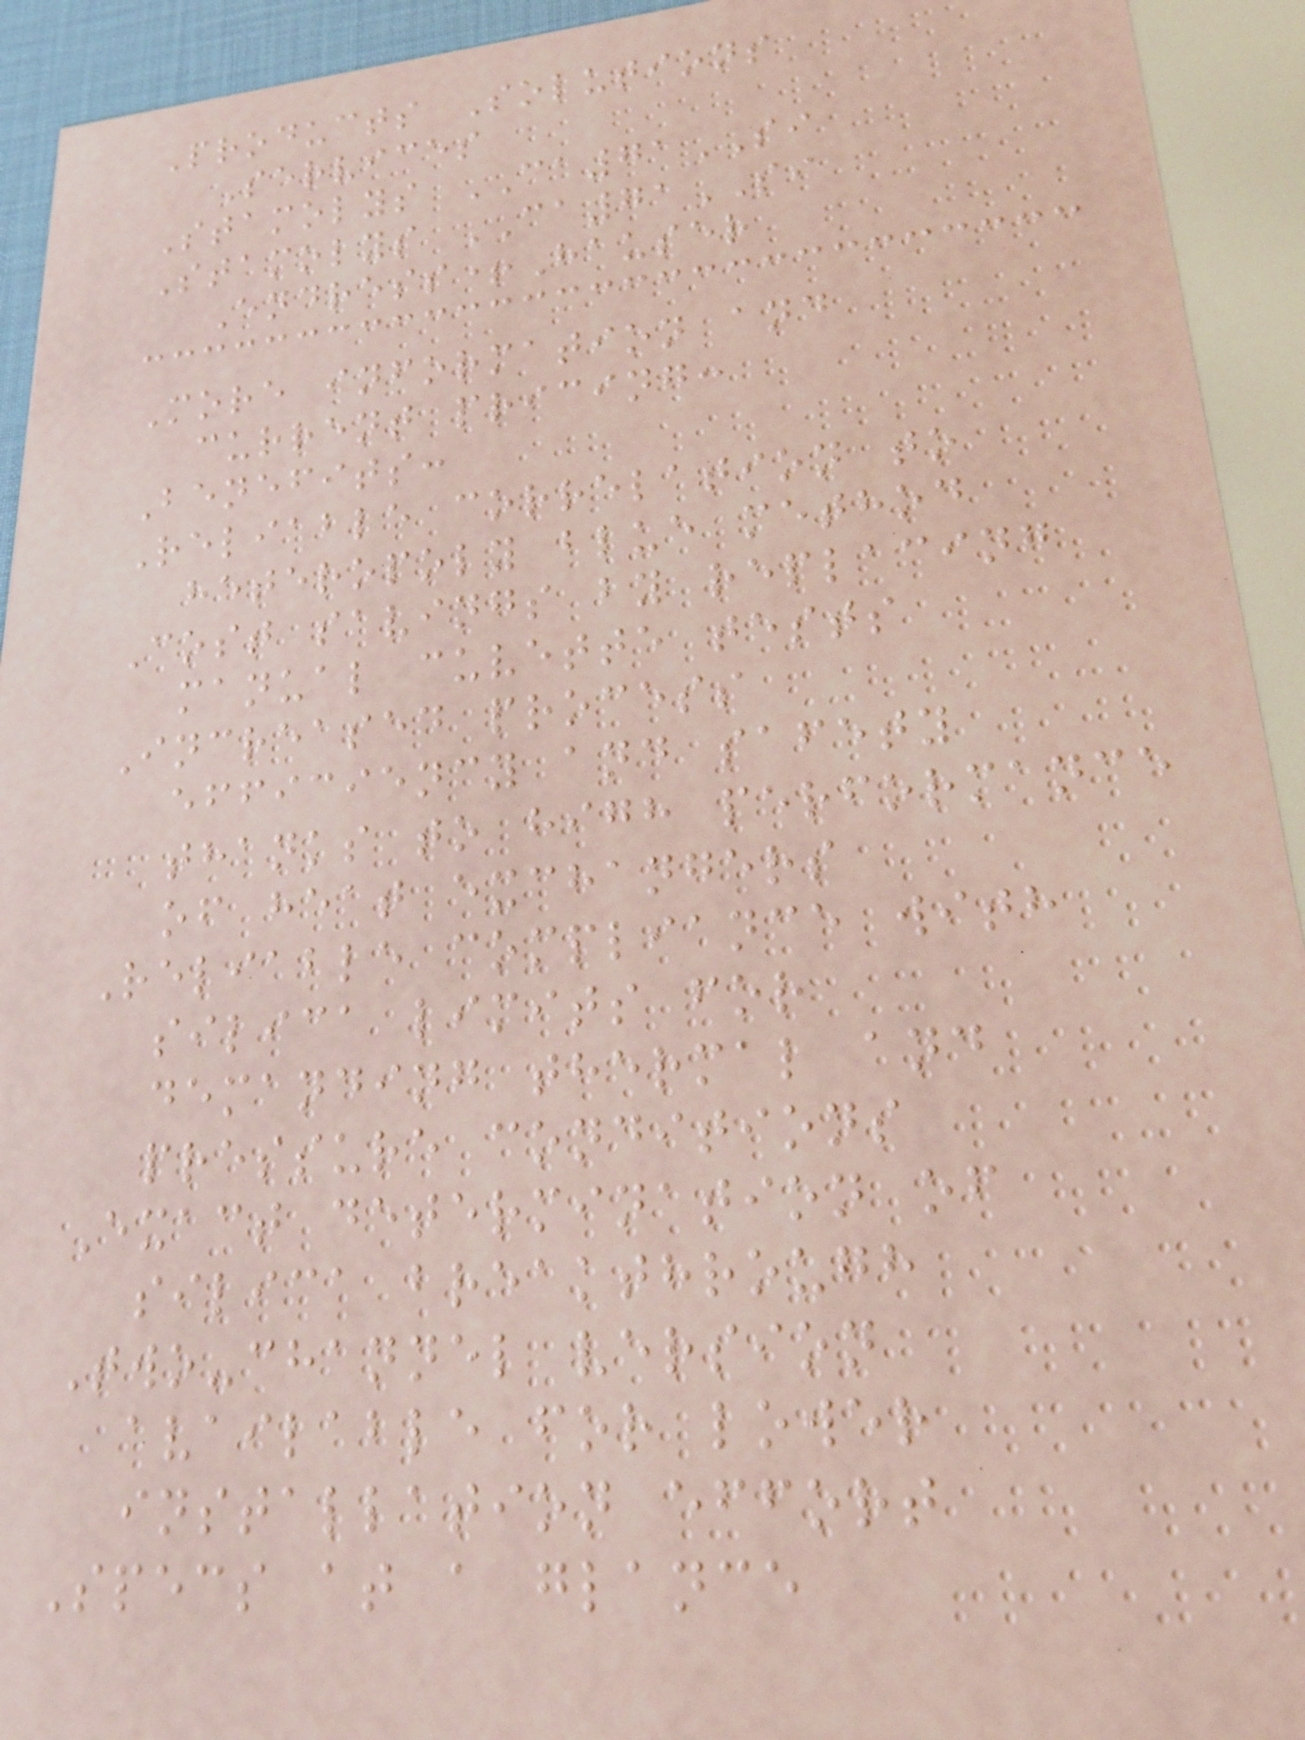Products Solutions
Services
Stamolys CA71SI
Stamolys CA71SI
Endress+Hauser
More information and
current pricing:
Benefits:
Reliable correlation to
heteropoly blue method
Cost savings by replacing
manual cuvette tests
Increased process
efficiency and safety
thanks to high performance
of heat exchangers
Reliable compliance with
silica limits for
demanding thermal and
pressure conditions
Exact determination of
silica breakthrough
Two-channel version
available for lower
installation effort
Specs at a glance
